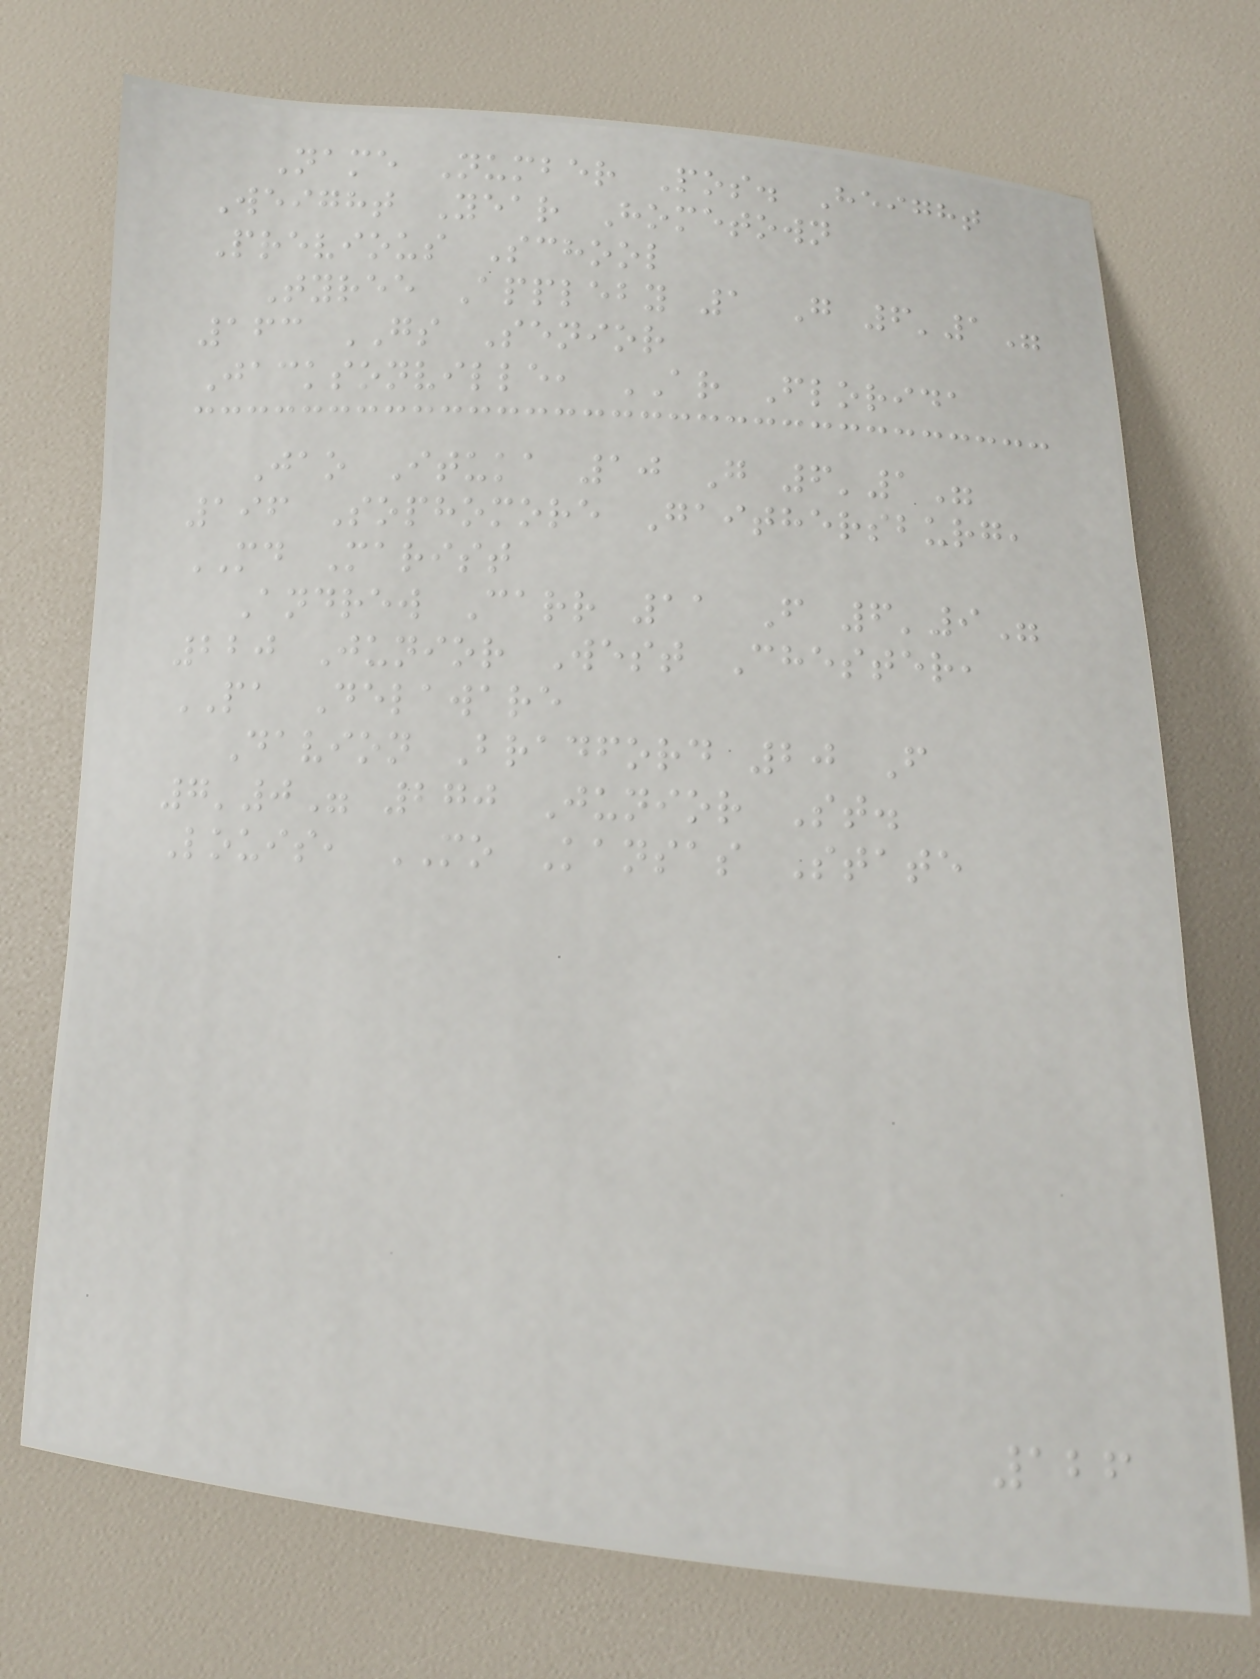Name Number Pos. Height
Weight Year Hometown
Previous School
Tyree Appleby 1 G 6'1"
163 GS Senior
Jacksonville, AR Florida
Jao Ituka 10 G 6'1"
196 Sophomore Gaithersburg,
MD Marist
Andrew Carr 11 F 6'9"
220 Junior West Chester,
PA Delaware
Davion Bradford 20 F
7'0" 270 Junior St.
Louis, MO Kansas State
126
